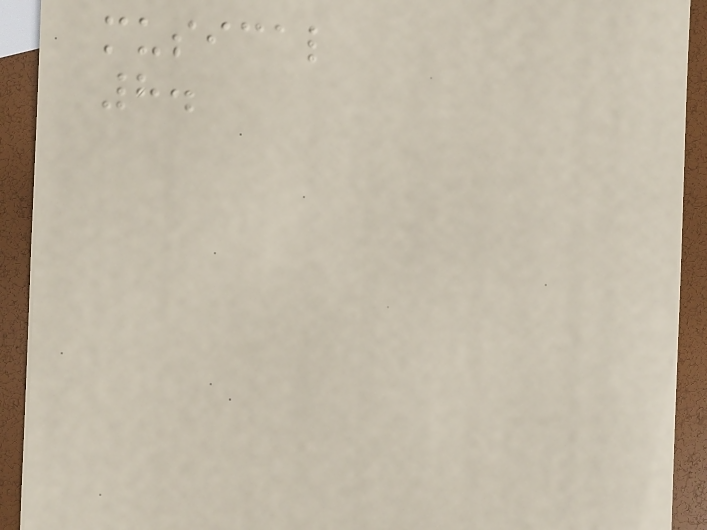musical
8.
